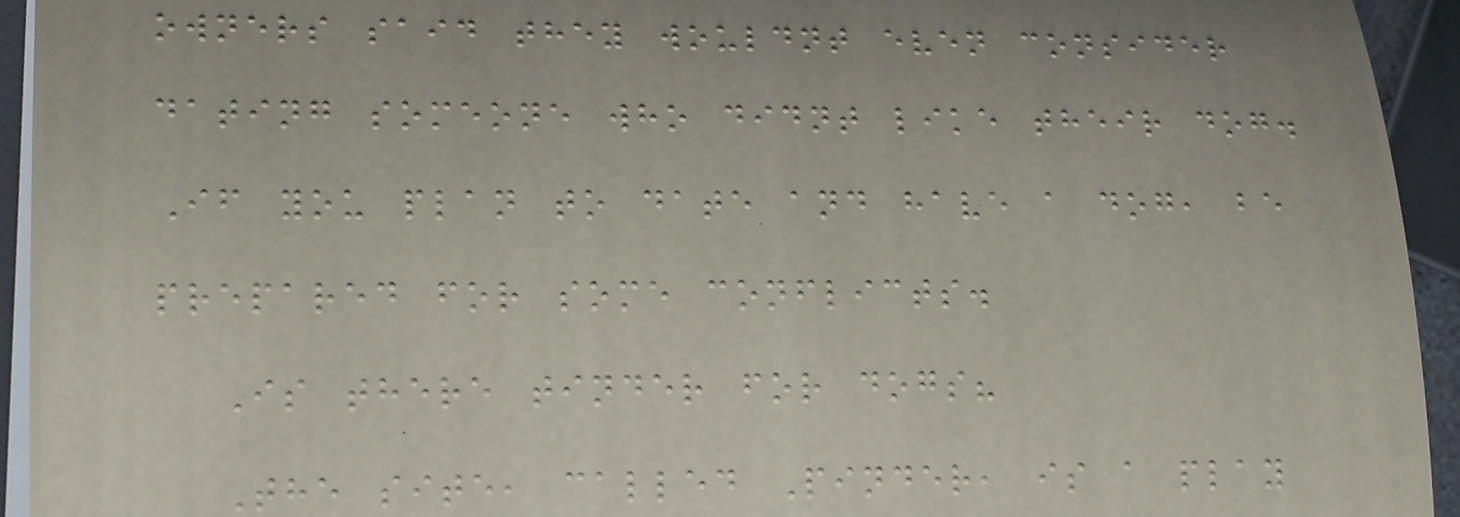owners said they wouldnt even consider
dating someone who didnt like their dog.
If you plan to date and have a dog, be
prepared for some conflicts.
Is there tinder for dogs?
The site, called Pinder, is a play
